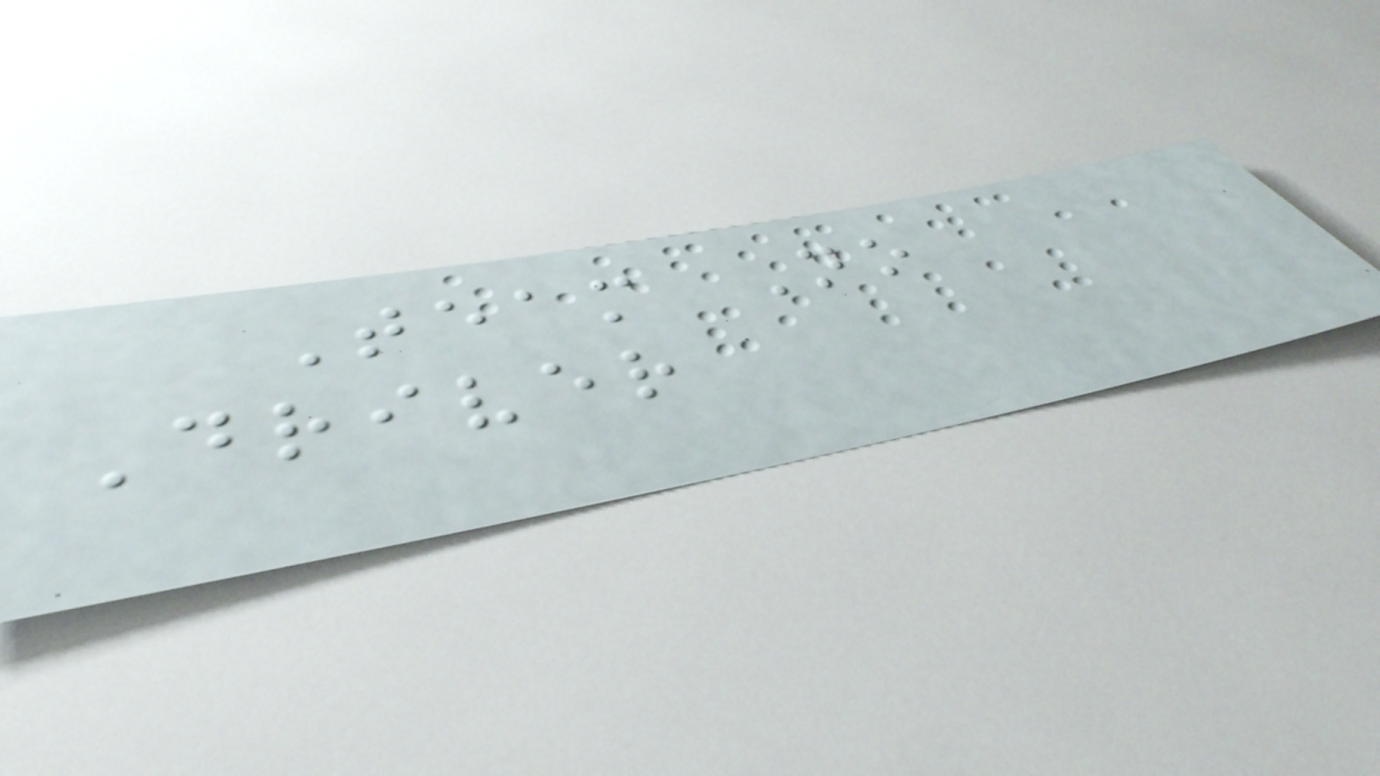Team No
Driver
